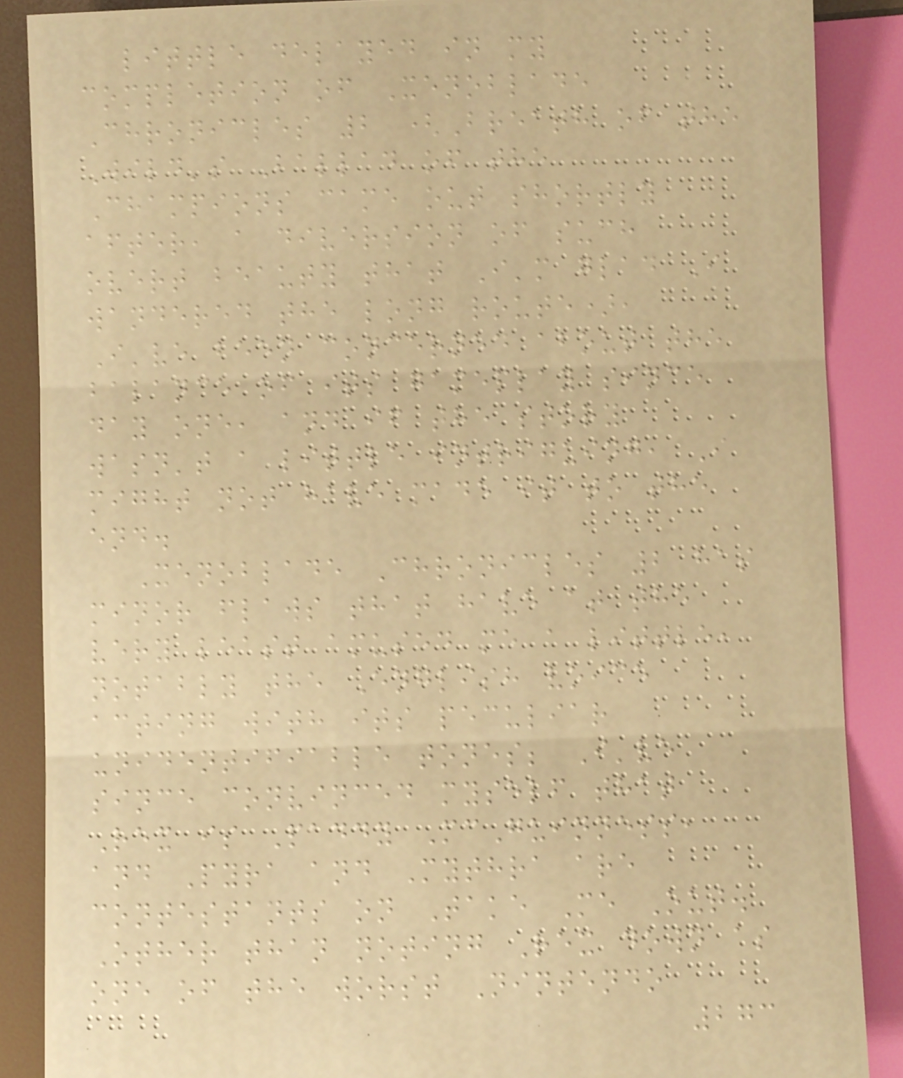little delayed in my
completion of Xenoblade
Chronicles 2 (Breath of the
Wild's Ballad of the
Champions came out shortly
after, a diversion of such
overt beauty that I'm glad I
wandered the long route),
I've been concerned about the
balance of its gameplay since
day one, and if the story
wasn't a little intriguing, I
might not have made it to the
end.
Xenoblade Chronicles 2 has
minor flaws that have at the
very least amused me a little,
notably the English voice
acting with its peculiar
unidentifiable tones; I've
since convinced myself that
Rex is Paddy McGuinness,
and Pyra and Mythra are
contestants on Take Me Out.
Other than noting Rex down as
one of the worst Nintendo
273
